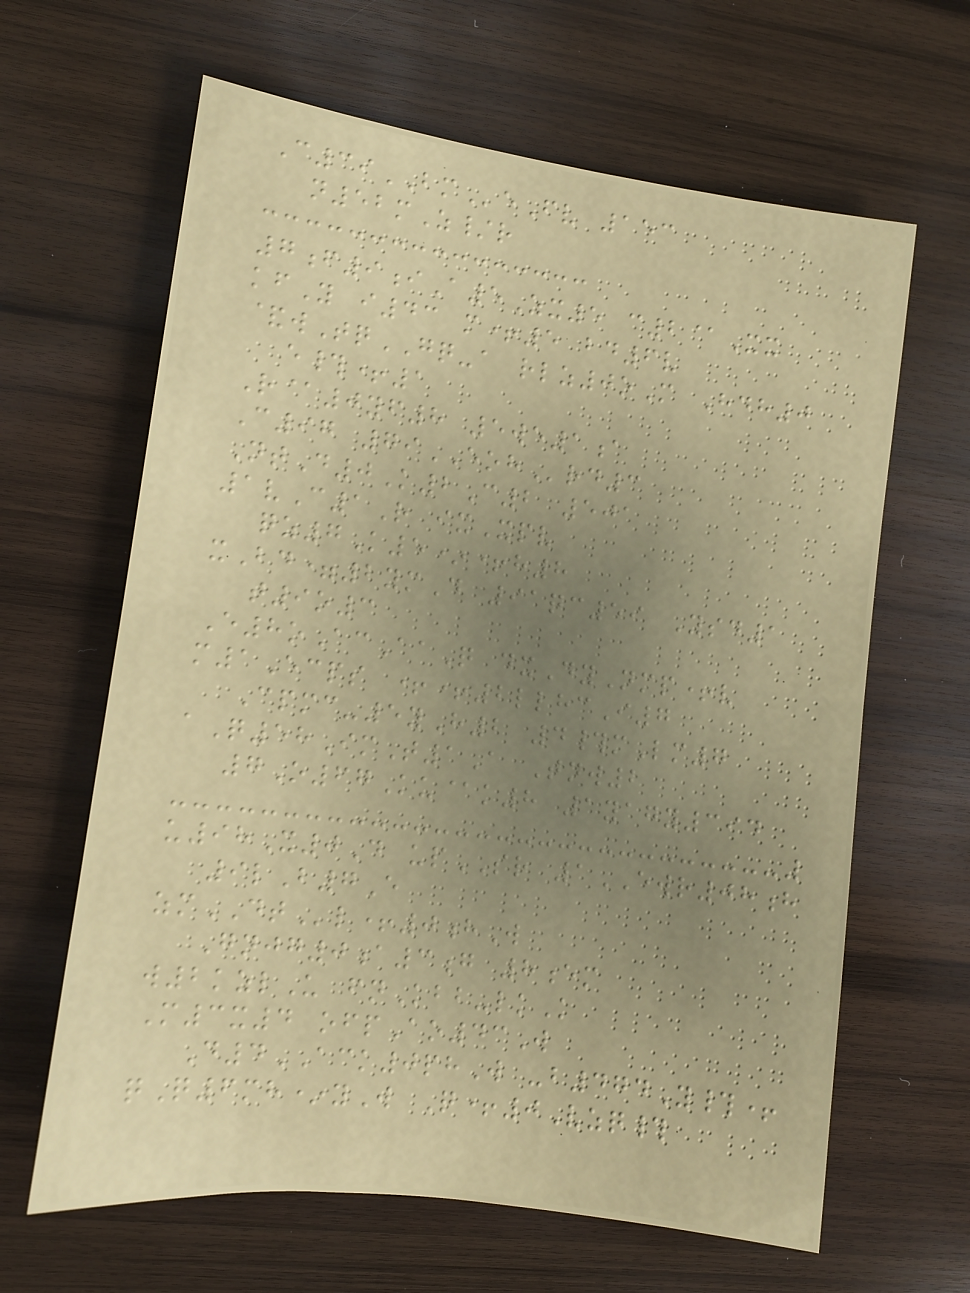C39BMeFv 153
n52mZ/r
7f9iA5Zx5 c2@Xx
kfY i43 m+5 bd6v
&wTqGQ-a rlz0oM Hdh0
e#+1
R@0yf8 5we1a
C97 79EOHrd3
NtD0K2C2 501
1vC1R ixXpv
qz7K5*+h8
xBd=2ymD 91qc59 Ysd1
t9o3
E8oAcAaQ dxDyNmp+v
m1Ecps ++2llhcI7
Cpmc-5yH2 4#mLm7
aQ58ImT1A Tnw2
7O67Ku@k8 1yagy394
u98X0D upSR 1EWR08h
9lB7E
zmDTl+0hW
Gnjg0a3g 8em
w2kzlU fnKbb-lkK
M3x4 ofpAo43W
D4ACK0phW -b474Y#+
qQ6mh*yW Q+0Vzq#
